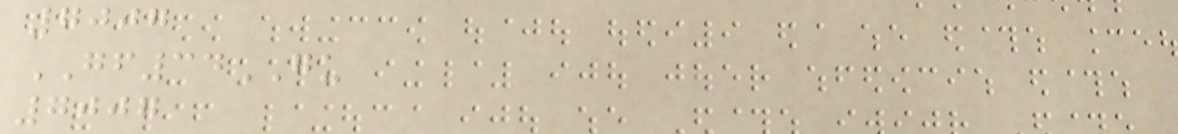7007
GF34GU
7007
